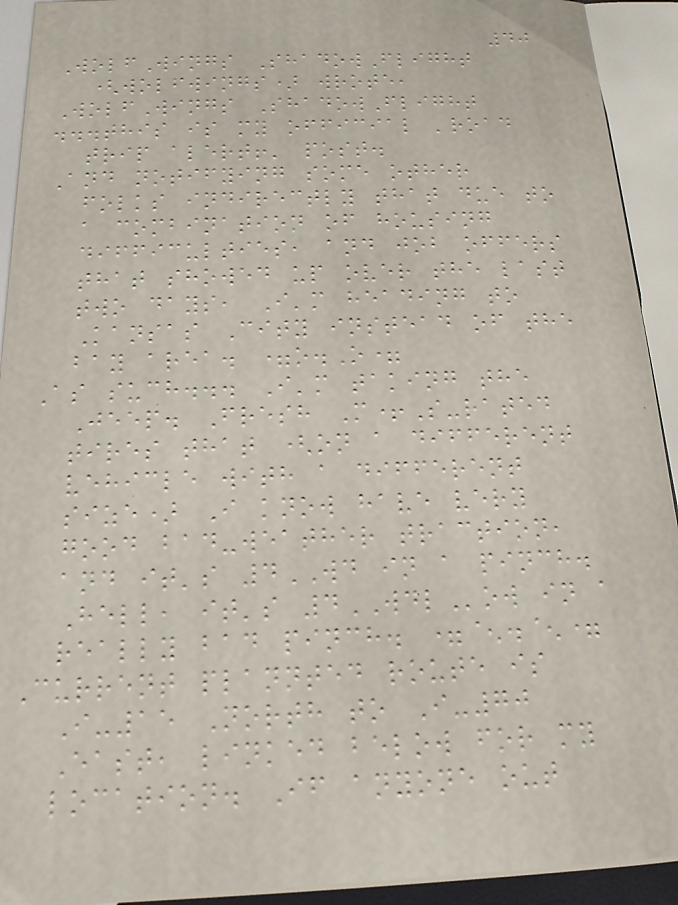40
WolfWings ShadowFlight
(wolfwings) wrote,
WolfWings ShadowFlight
...this is my official 'road
trip alert!' post.
And notifying some other
folks indirectly that due to
a combination of housing
difficulties, and job offers
that showed up over the last
two days, I'm heading to
Kansas City instead of the
bay area. =o.O=
As such... I'm taking the
Jeep. Fresh M+S-rated
tires that (on a different
vehicle with a different
size) I know have very
good bad-weather traction,
and it's 4WD in a pinch.
Hell, it's 4WDLow in a
really bad pinch. =^.^=
Current plannted route is
I-15 North to I-70
East, linked below for my
location. If anyone out
